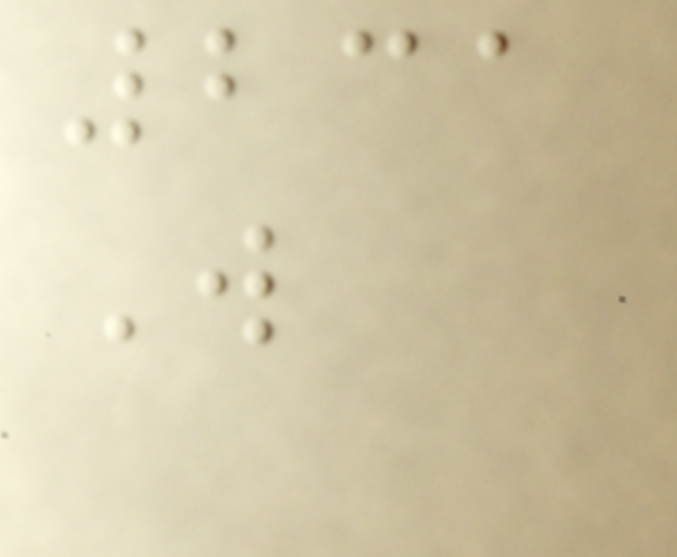231
W
